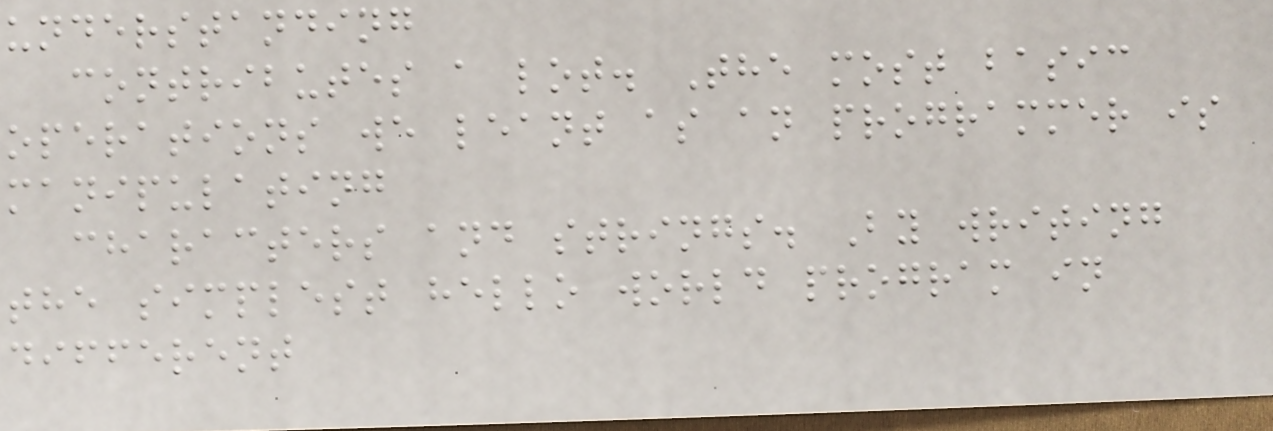understanding
contributes a lot. The most basic
operations we leant as an programmer is
manipulating
characters and strings. By writing
the simplest hello world program in
different
